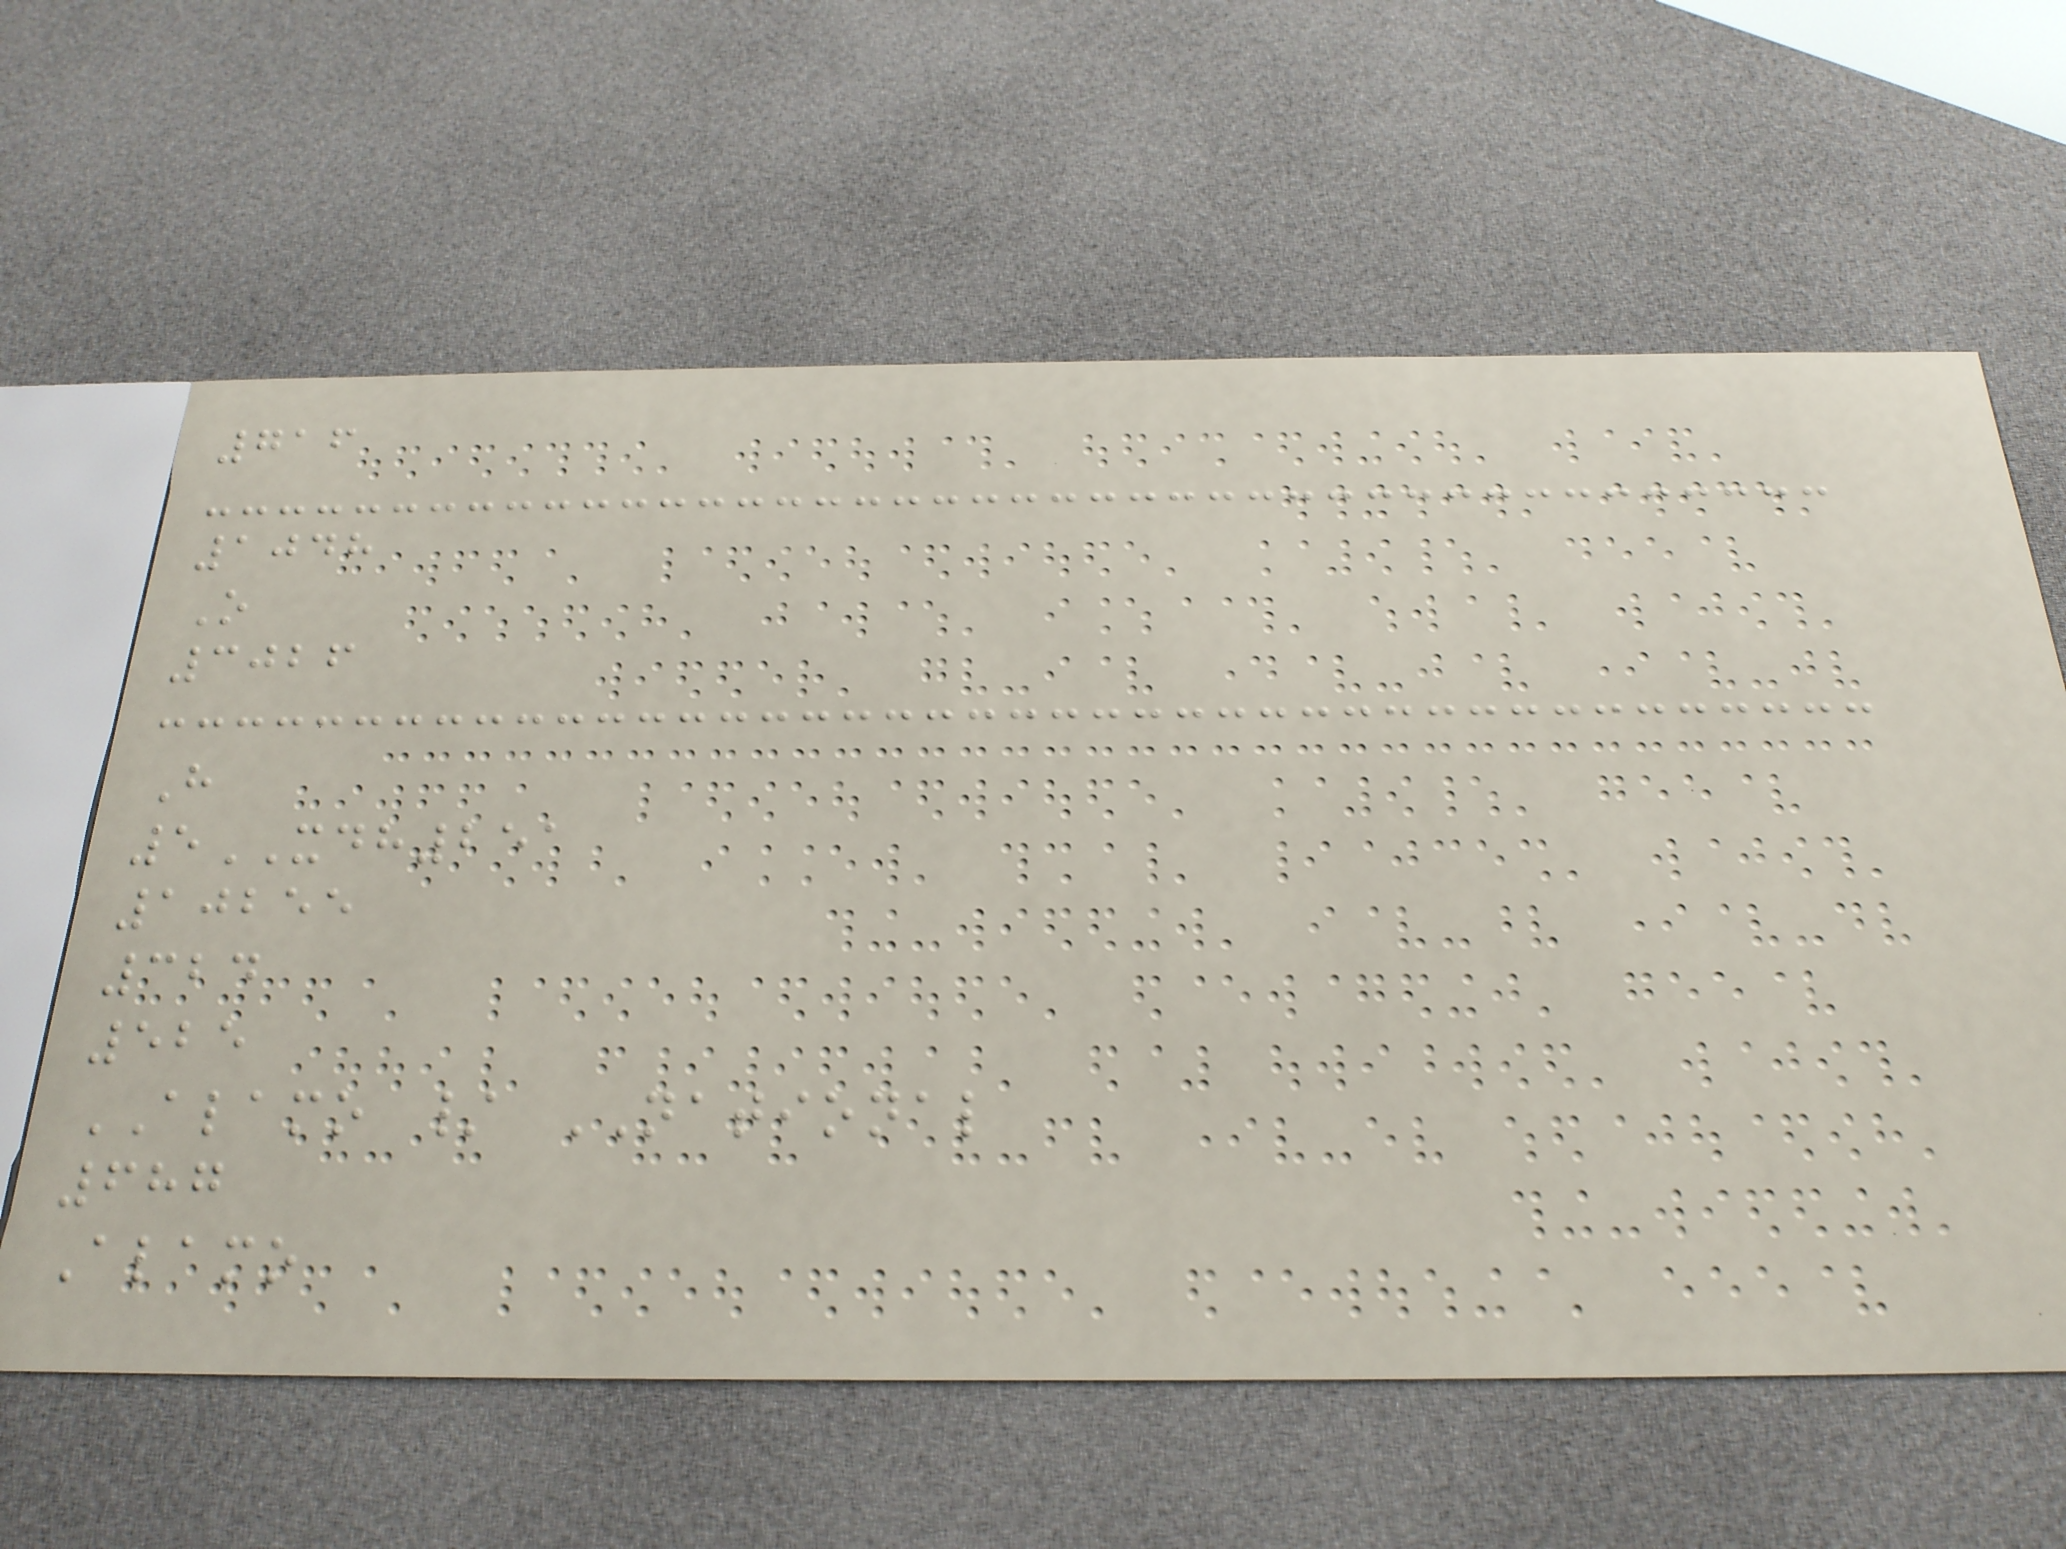716
1048
O
3026
H
5XDH251
10255
324
525
ALAMO / NATIONAL
687
Alamo
